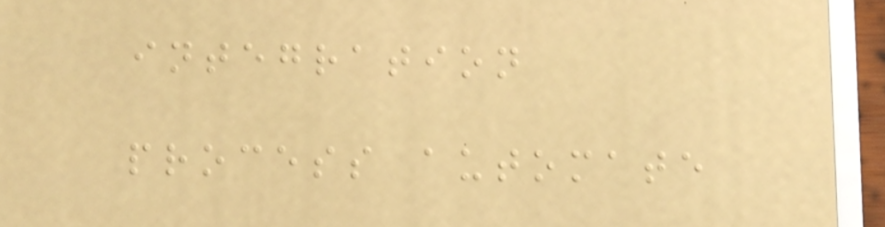integration
process automate
